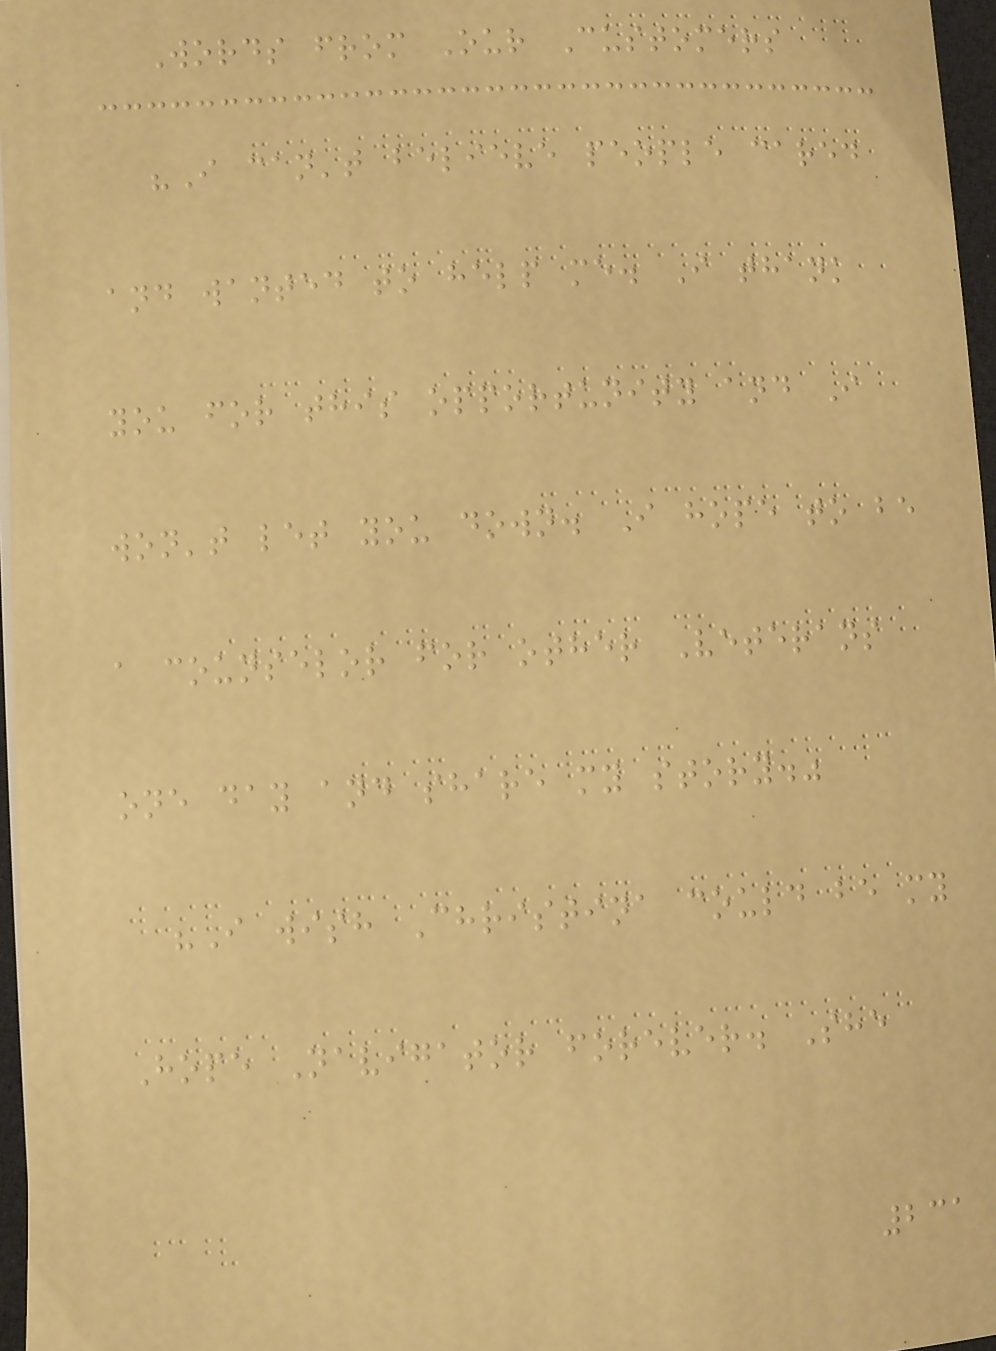Words from Our Customers
"I can't believe people cared
and wanted to help me. I thank
you for this opportunity and I
won't let you down. I hope to be
a counselor for other Veterans
one day and share my story."
"I wish Christina could be my
Hope Navigator forever. She
231
